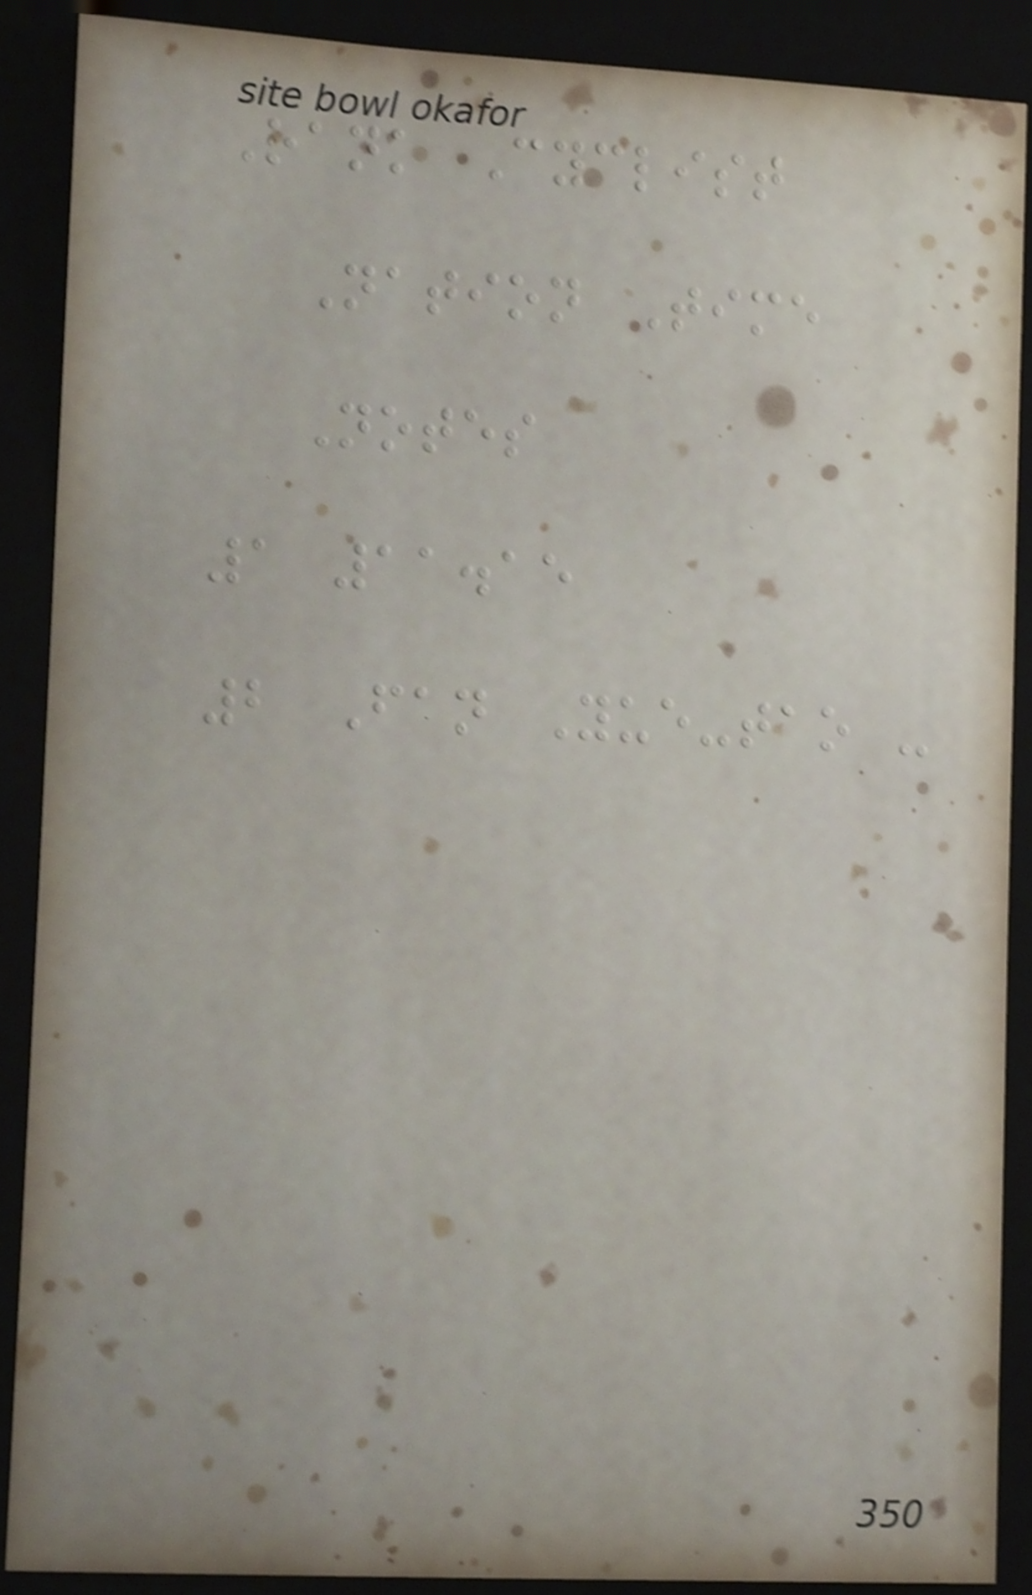Rank Cyclist
Nation Time
Notes
1 11.15
2 Fan Yue-tao -
